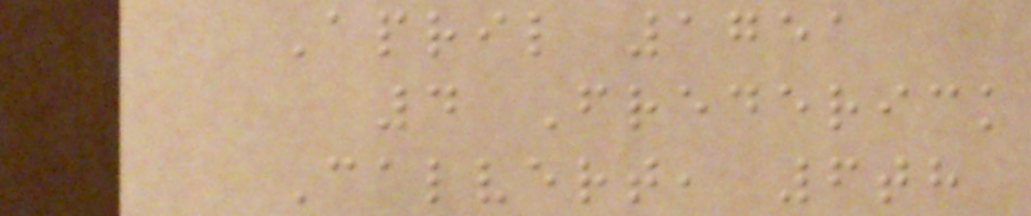April 1751
4 Frederick
Calvert, 6th
